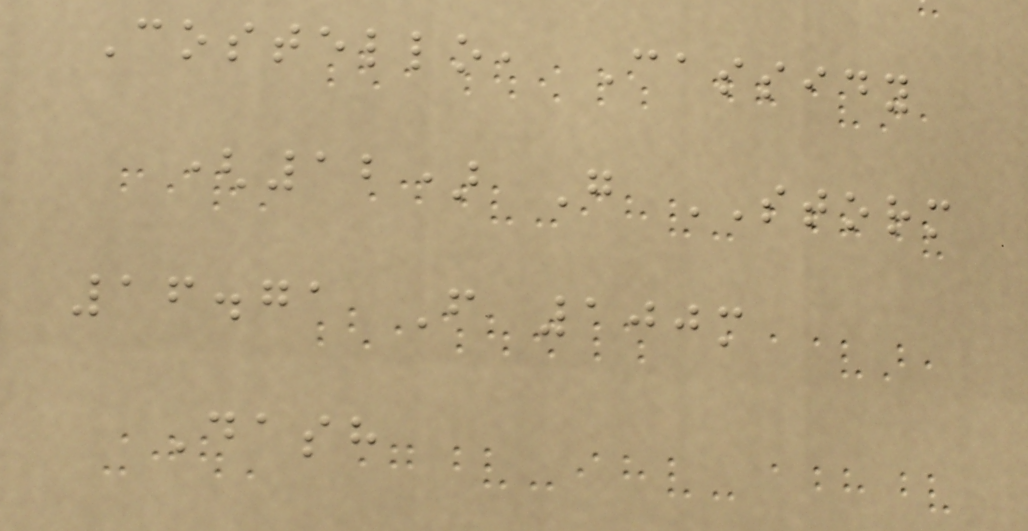Costello, Cassidy
(12) G STORM
16.71 F 100m
Dash
